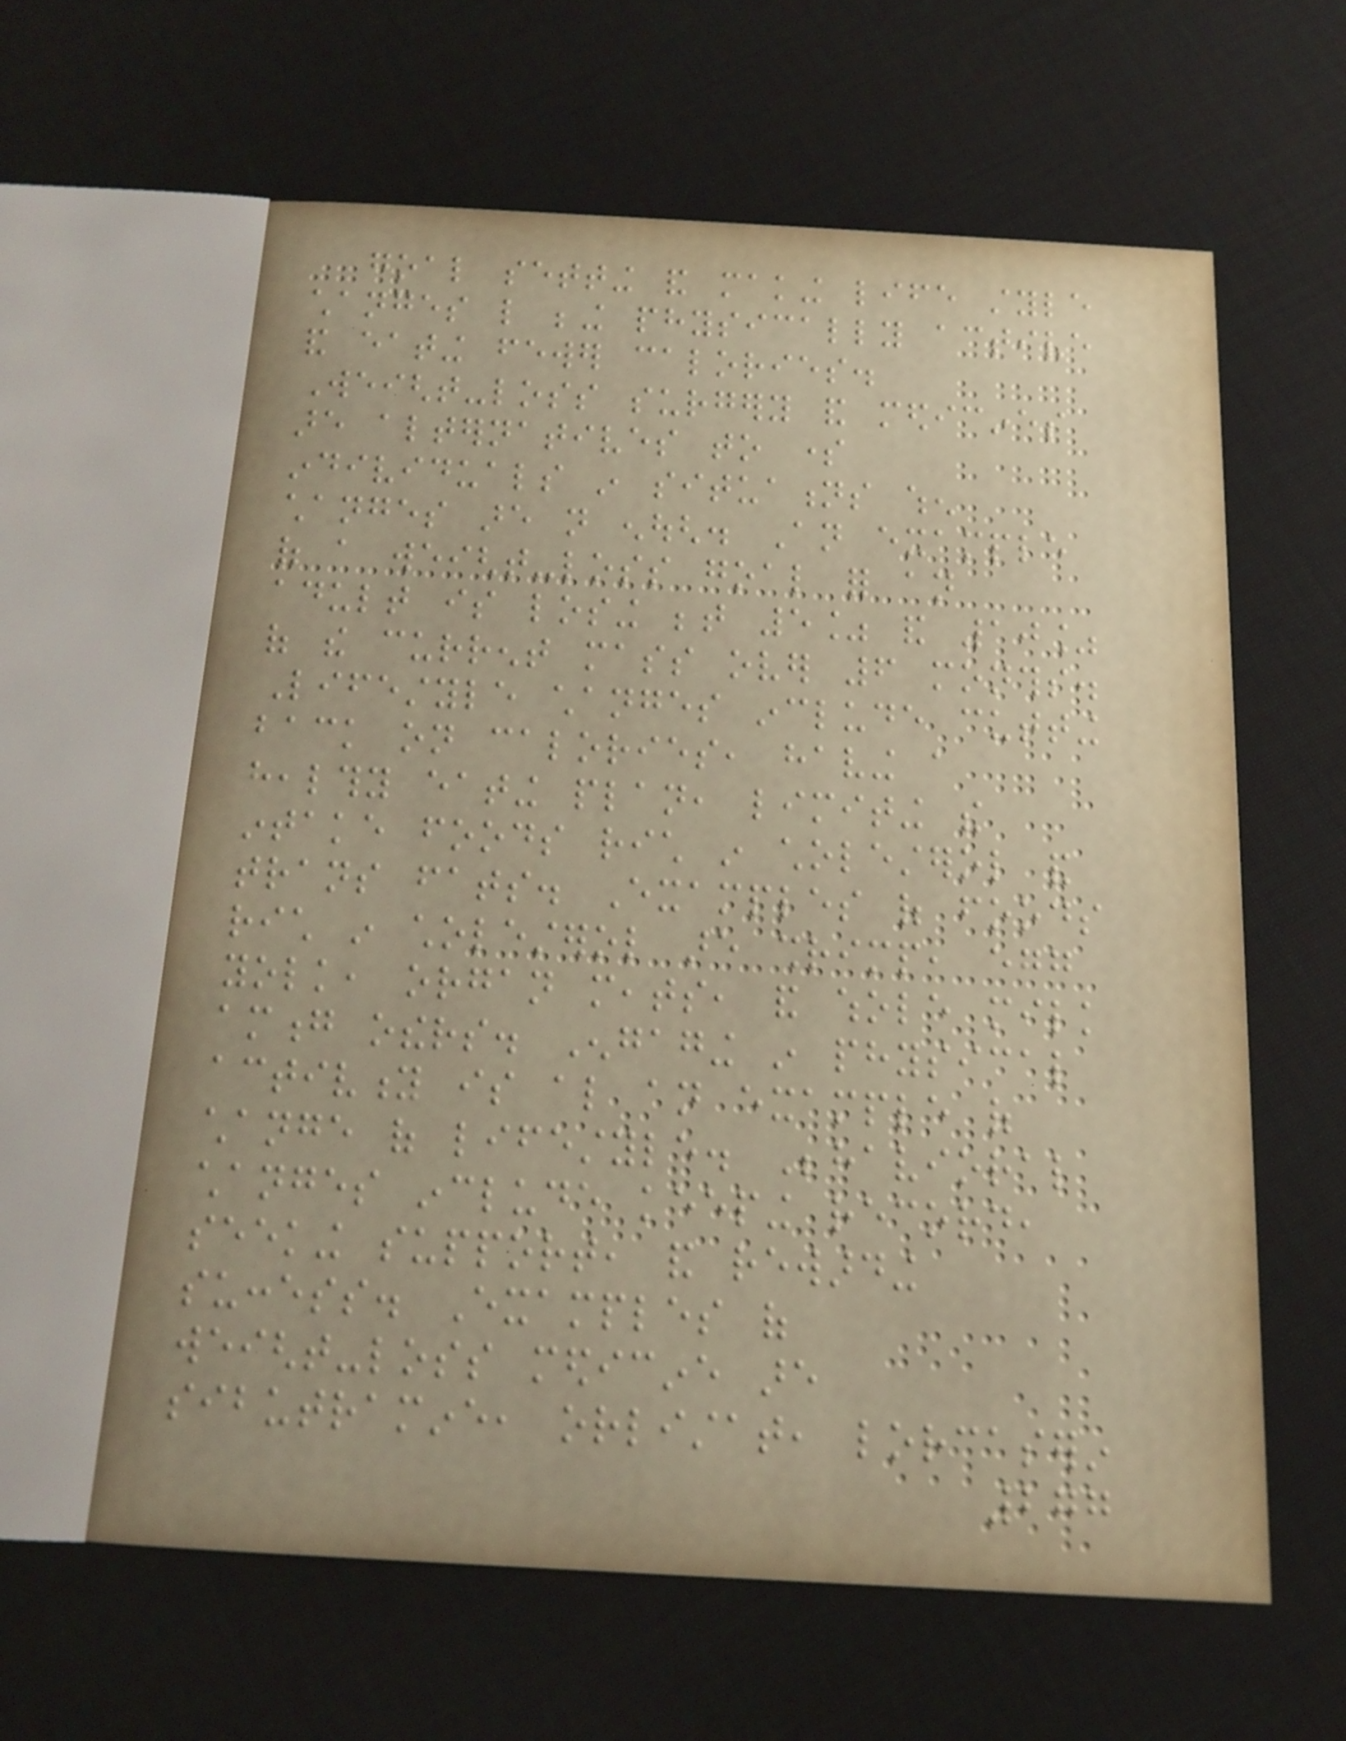goal setting and making life style
changes like being physically active
and eating fewer calories.
Weight-loss surgery and medicines
are alternatives to some
individuals in situations when
changes are not enough. An example
of a weight-loss goal for an
adult is losing between 5% and 10%
of the current mass over 6 months.
Lifestyle changes include cutting
back on calories, having a
healthy eating plan, limiting the
intake foods rich in cholesterol and
trans fats. Examples of foods
rich in cholesterol are shrimp, egg
yolk, organ meats, and whole milk
among others. Engaging in physical
activity is also an example of
change of lifestyle. Behavioral
changes include keeping record,
seeking support, and rewarding
success. Examples of
weight-loss medicine are
sibutramine, orlistat, lorcaserin
277
